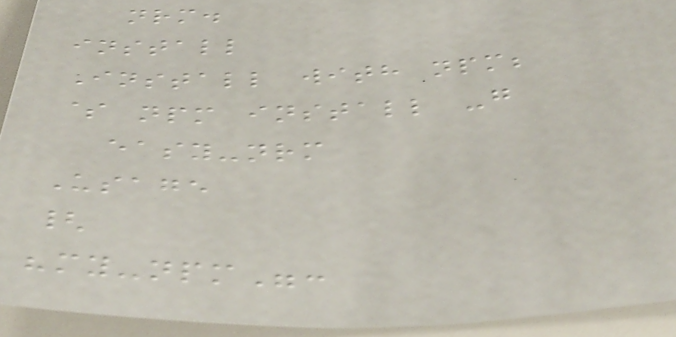nrm.
install
Install with npm;
$ npm install -g
easy-nrm
Usage
{
"my-npm":
